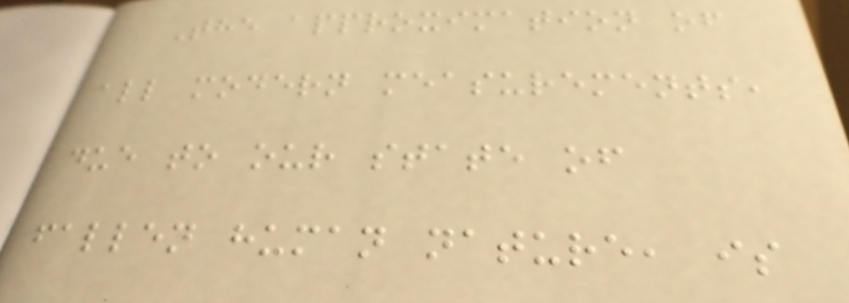The approximation of
all modern measurements,
due to our state of
fallen human nature, is
